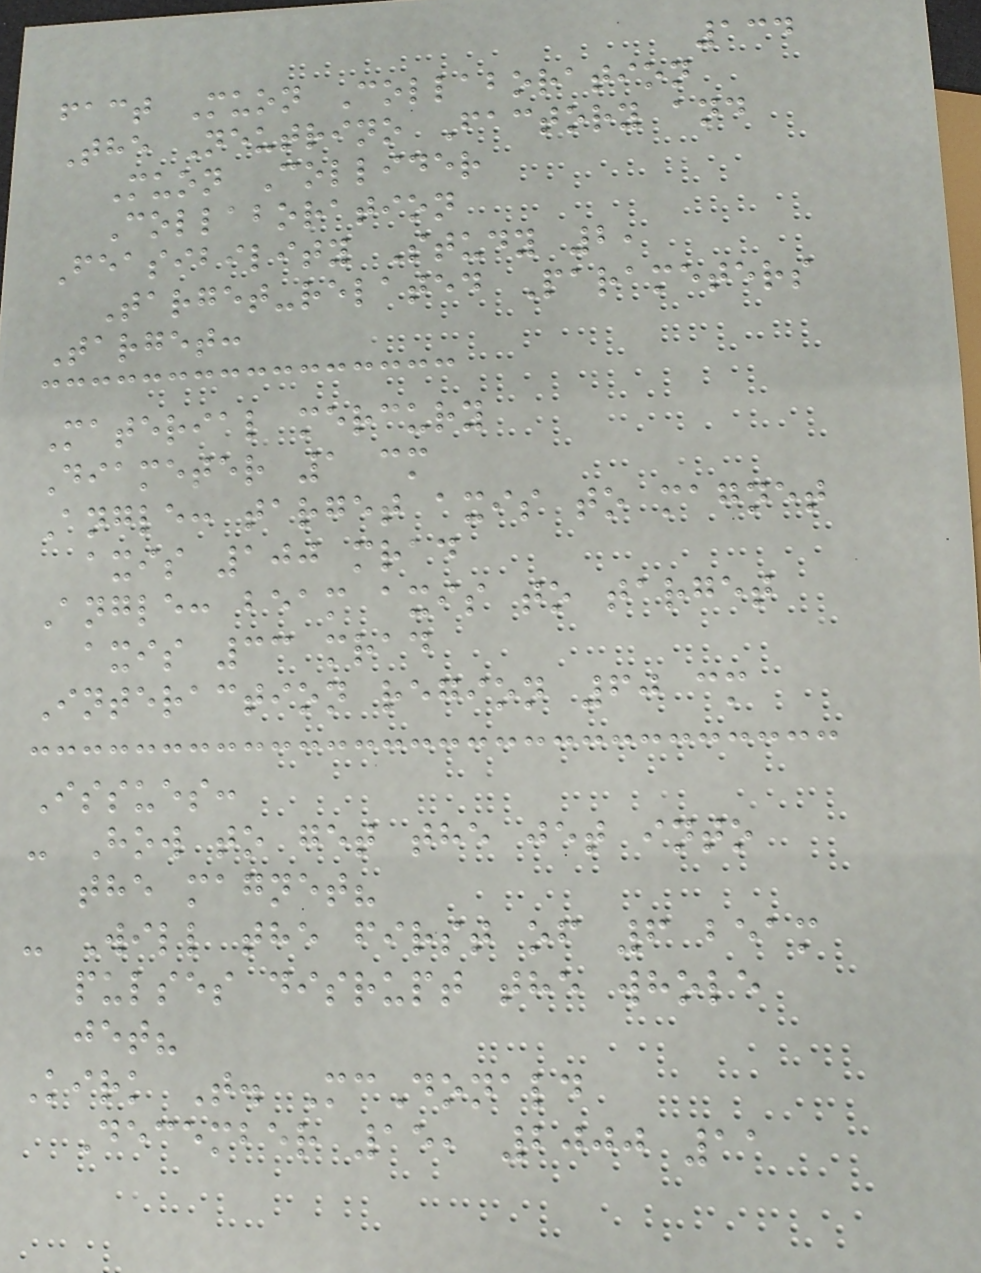134
fact Muon Collaboration
The Neutrino Factory and
Muon Collider
Collaboration
Feasibility Study 2,
Target-related Parameters
Target:
Material mercury
Diameter 1 cm
Angle: target axis to magnet
axis 100 mrad
Angle: beam axis to target
axis 33 mrad
Interaction region 60 cm
Issues:
- How to get the jet into
the magnet?
- Will the first of 6 beam
pulses disrupt the whole
jet?
Kirk T. McDonald
December 15, 2000 11
